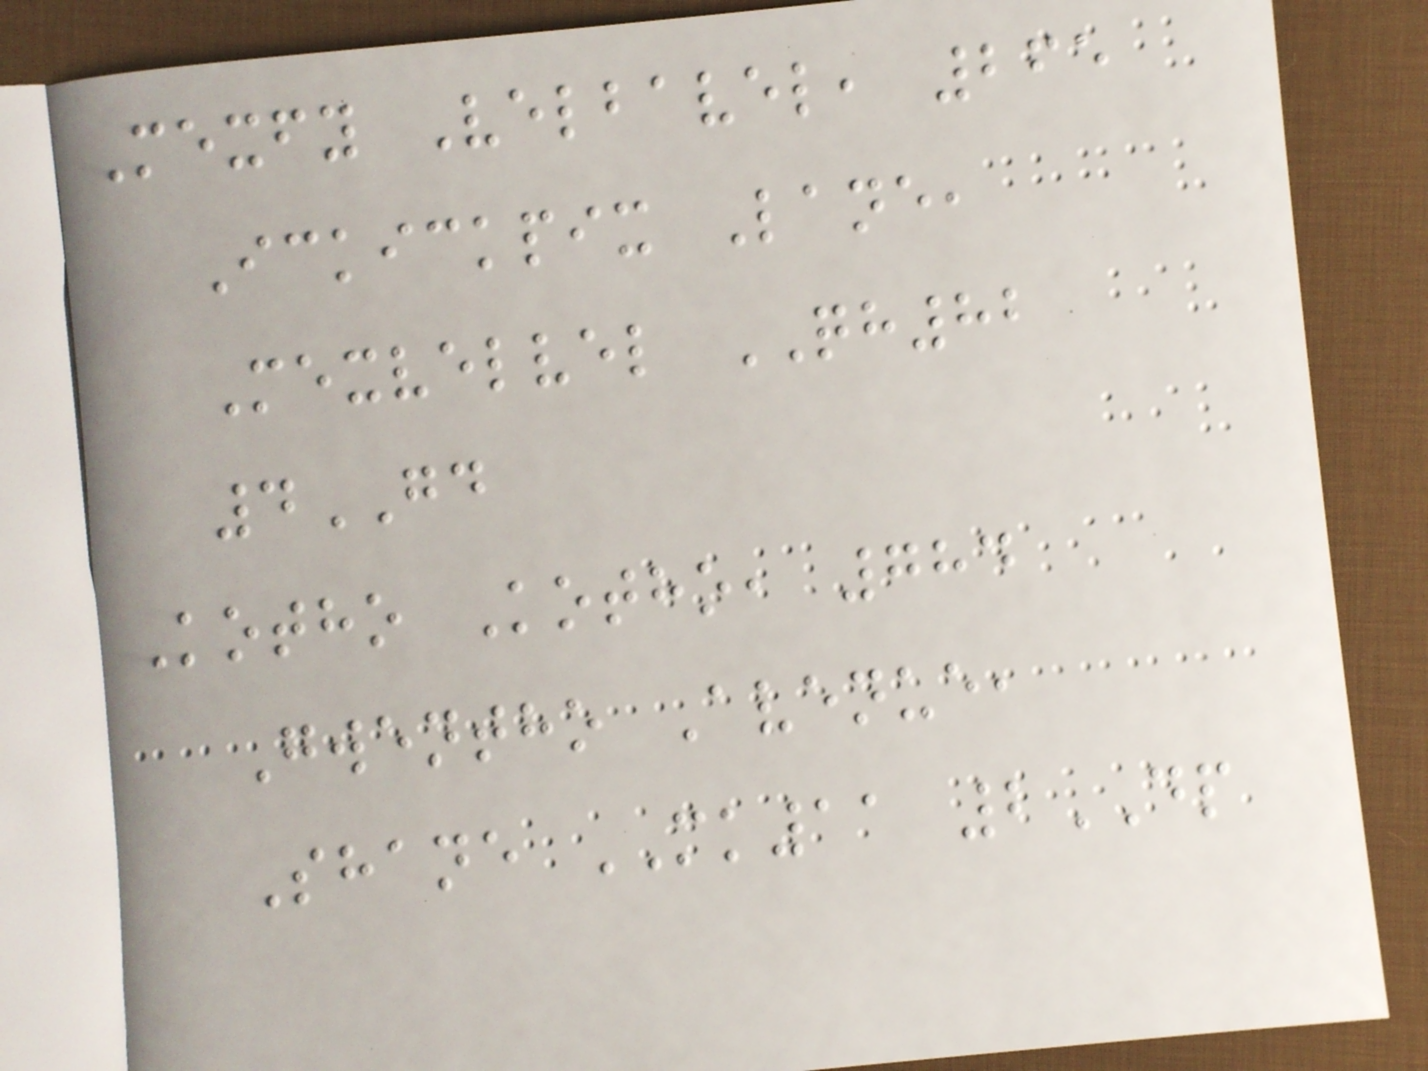Mexfy Velbavel, 265
Ickickpix Lane,
Mexvelvel QH82
4GD
Kotho Kotho, 784
Gwentho Avenue,
Shane MK11 2DP
